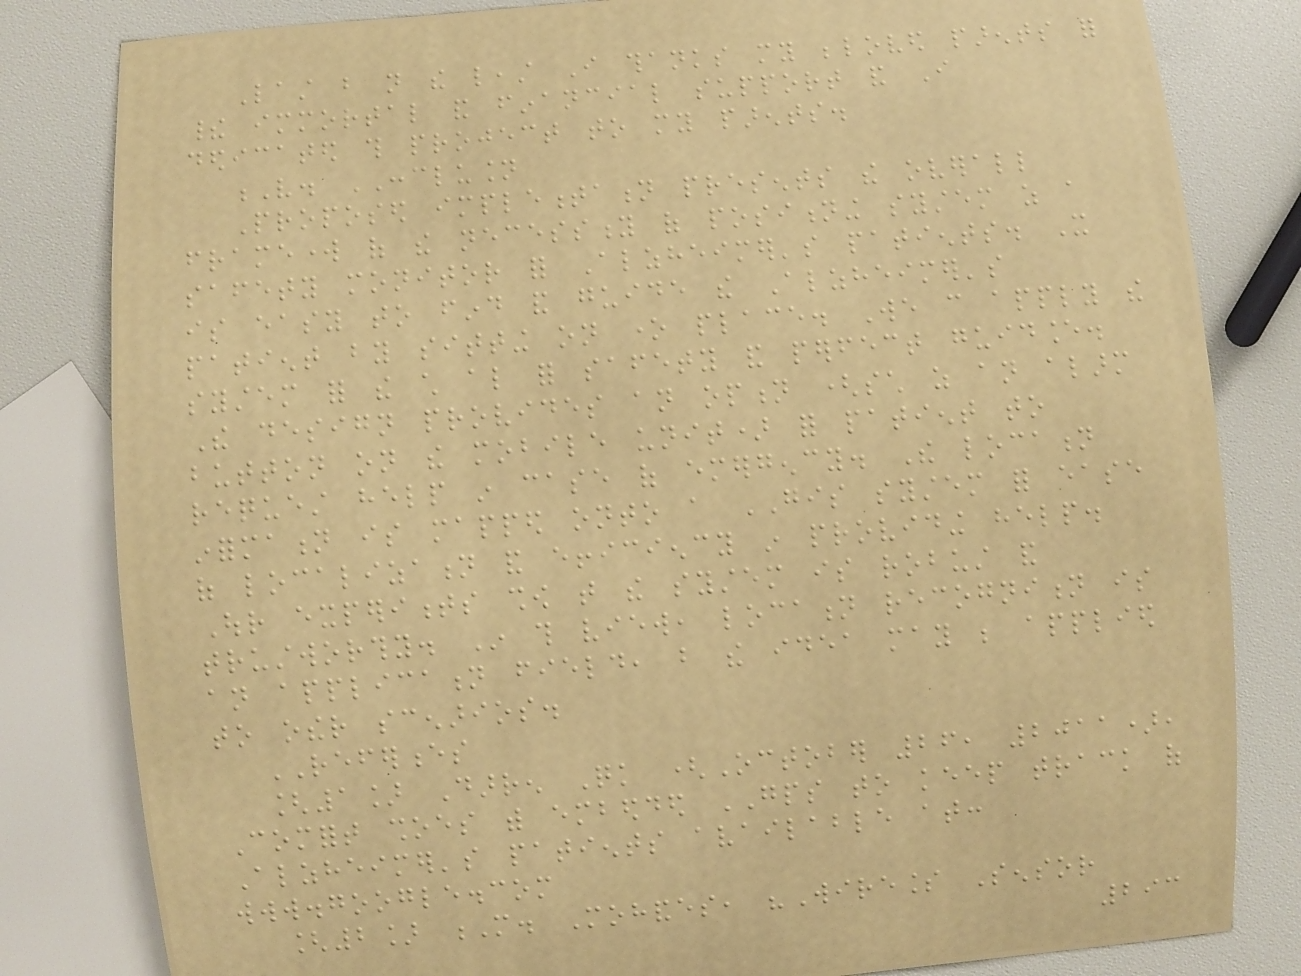Last but not the least I thanks my beloved parents for
their immortal and financial support and I
dedicated this project to my parents.
V. CONCLUSION
Proposed implementation presents the overall
framework of the necessity of positioning system as a
safety monitor for Alzheimer's patients. It
is easy to find and guide the Alzheimer's
patient by sitting on one place. We can apply the
system for the child also for safety and perfect guidance.
The design provides an option (such as an alarm
button on the mobile unit) for patient to
request help in case of emergency. The location
information is mapped onto a GIS system for ease
of localization and efficiency in providing help.
Our experiments show that the system is robust and
trustworthy. In this view, location recognition is
an application field, but the idea may be applied
to other scenarios.
REFERENCES
[1] Darren Quick (October 26, 2011),
Comfort shoes with embedded GPS to keep track of
Alzheimer's patients available at:
www.google.com
[2] M. Mohandes, "Wireless Sensor
293
